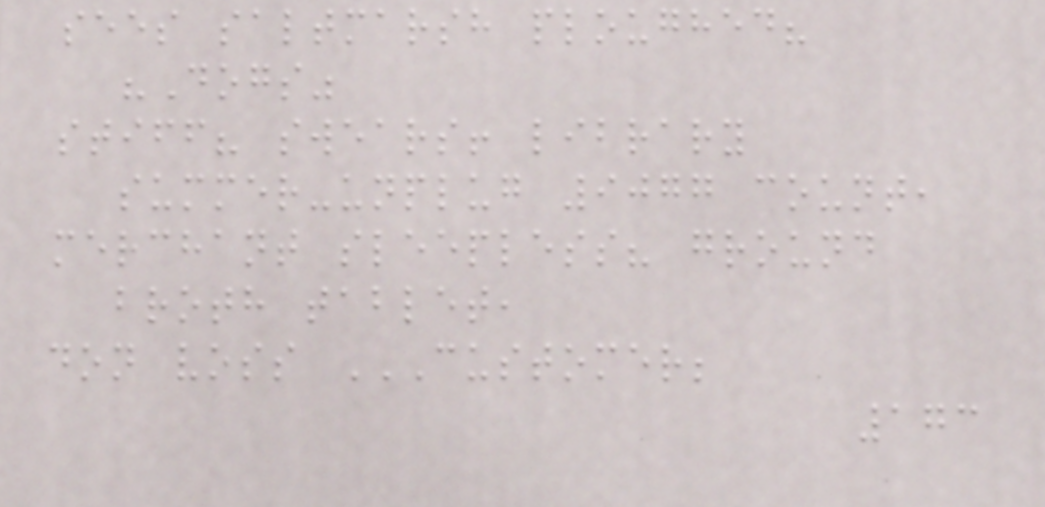sees saltmarsh ploughed?
"Dogs"
stiff? swears! library
summer-unplug 9077 count,
merchant sleepless? ground
broth tablet,
don voss CUSTOMER;
173
